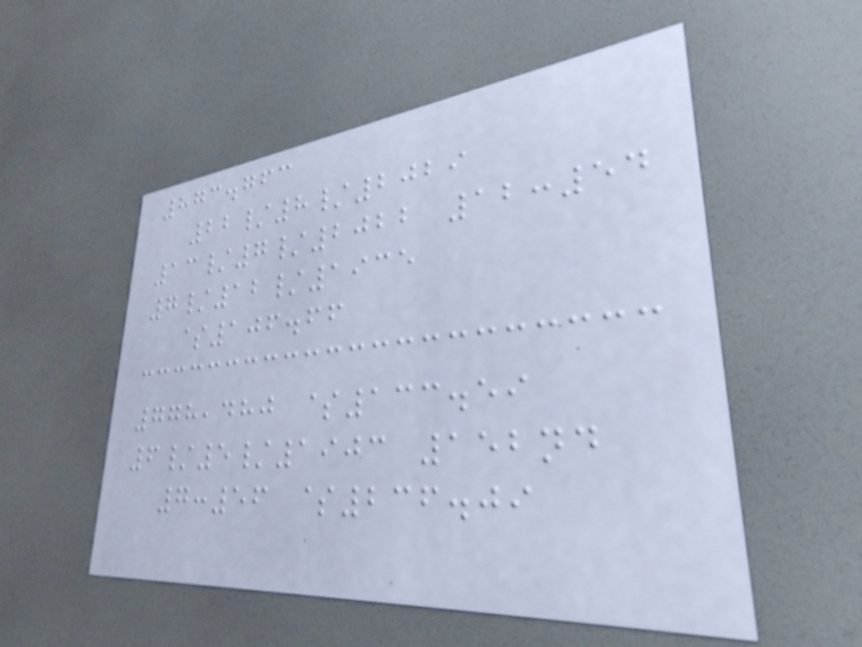873.763
22/8/2029
13/7/2022 12:54
7/12/1935
$106.66
778,480 $133.59
6/5/1903 152nd
7:56 $236.09
